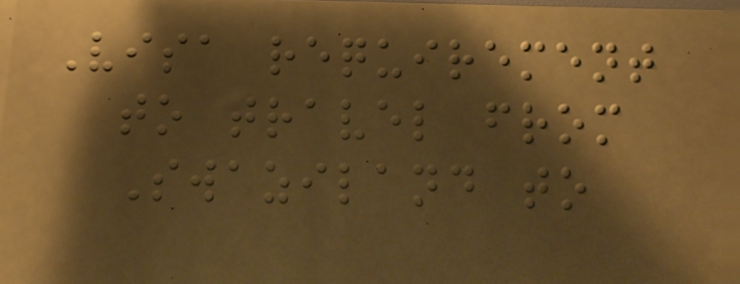Visa requirement
to travel from
Swaziland to
